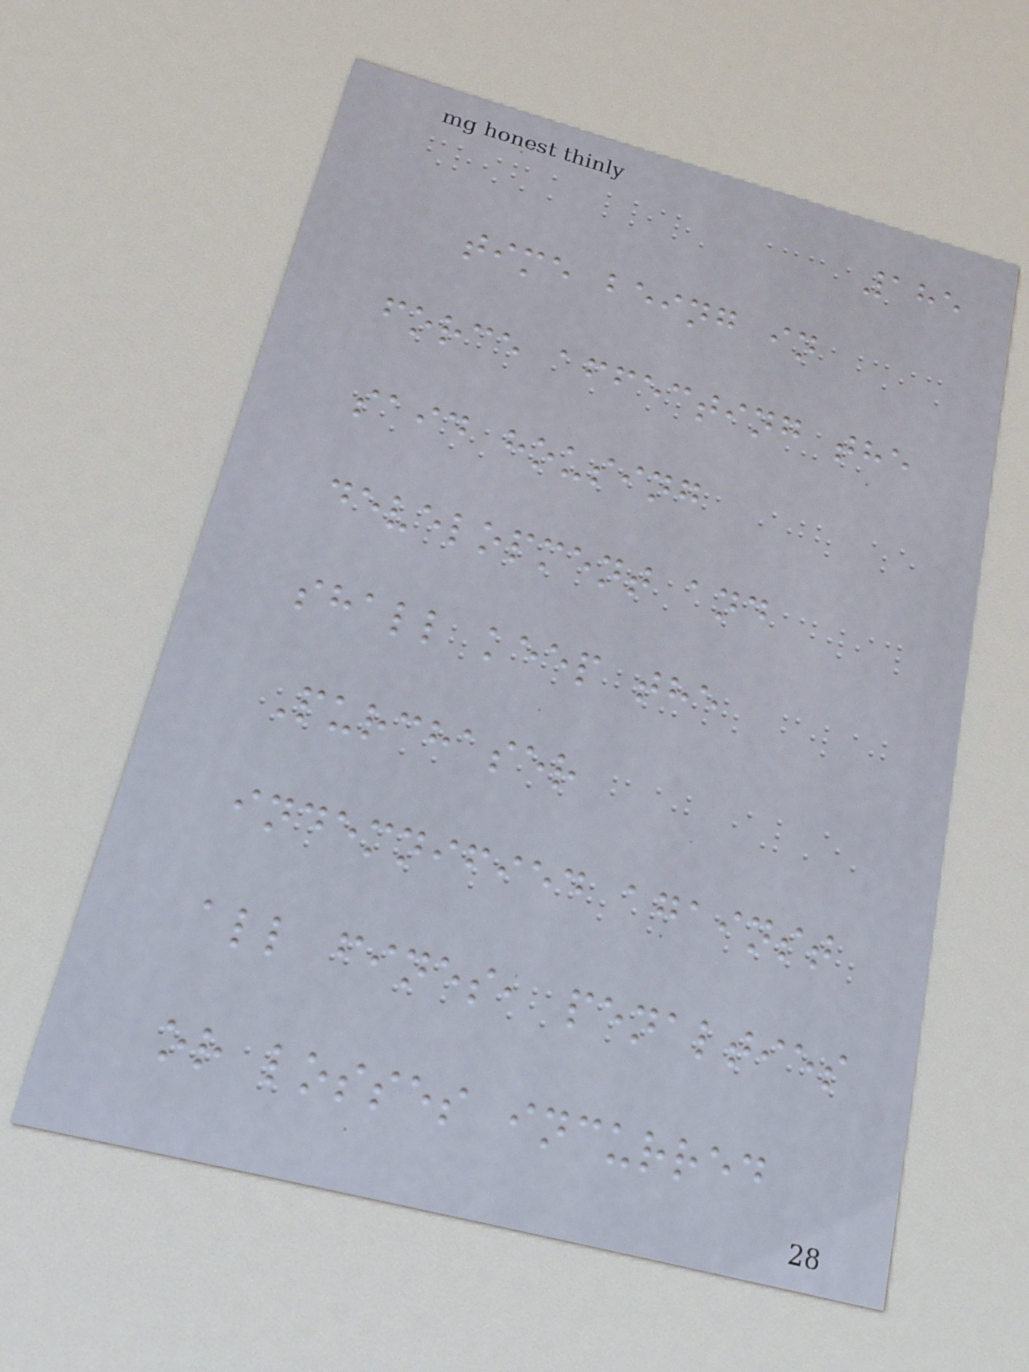185
time being in
force affecting the
said housing
development and
shall keep the
Purchaser
indemnified against
all fines, penalties
or losses incurred
